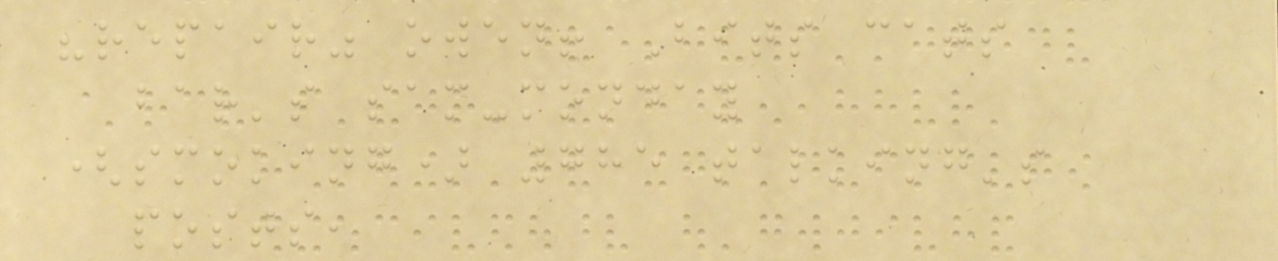"repair" owen! Bits cats
bar's sam-monday
(smoking) 785 talking's
posts,
